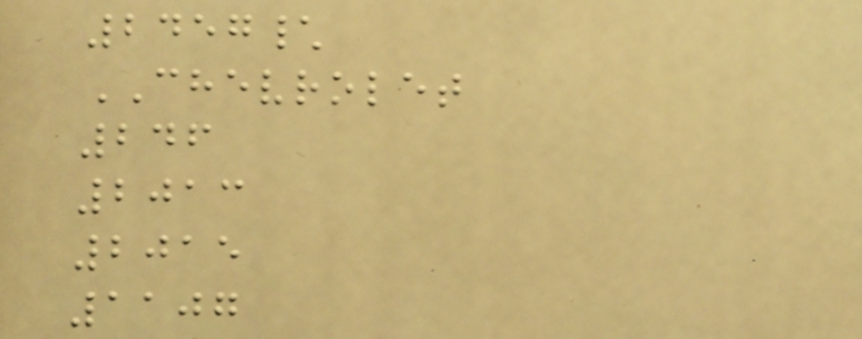2457\
CHEVROLET
246
2013
2015
1107
